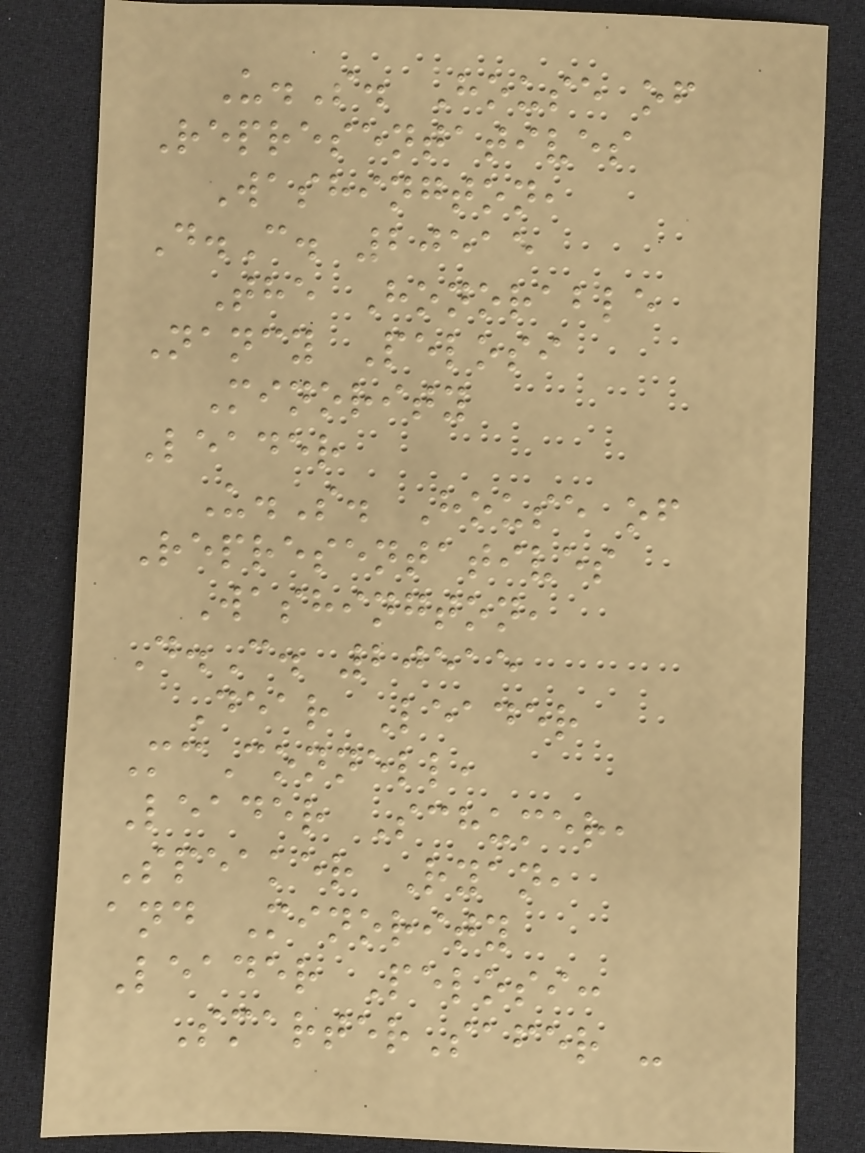U.S. House of
Representatives
Washington,
D.C. 20515
The Honorable
Nancy Pelosi
Minority
Leader
U.S. House of
Representatives
Washington,
D.C. 20515
Dear Leader
McConnell,
Leader Schumer,
Speaker Ryan,
and Minority
Leader Pelosi:
SmarterSafer -
